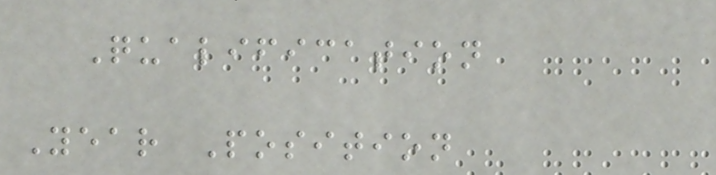Qualification
Year Position
